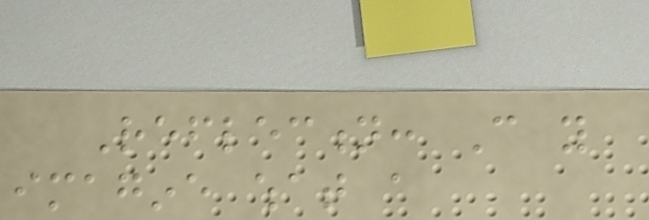Reflection: Can you
imagine what a
